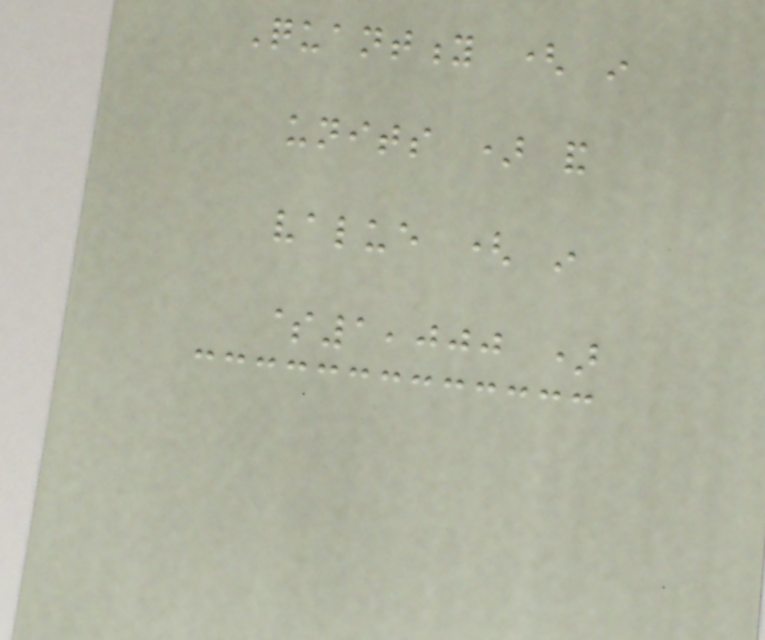Quantity ( in
units ) and
value ( in
$1,000 )
